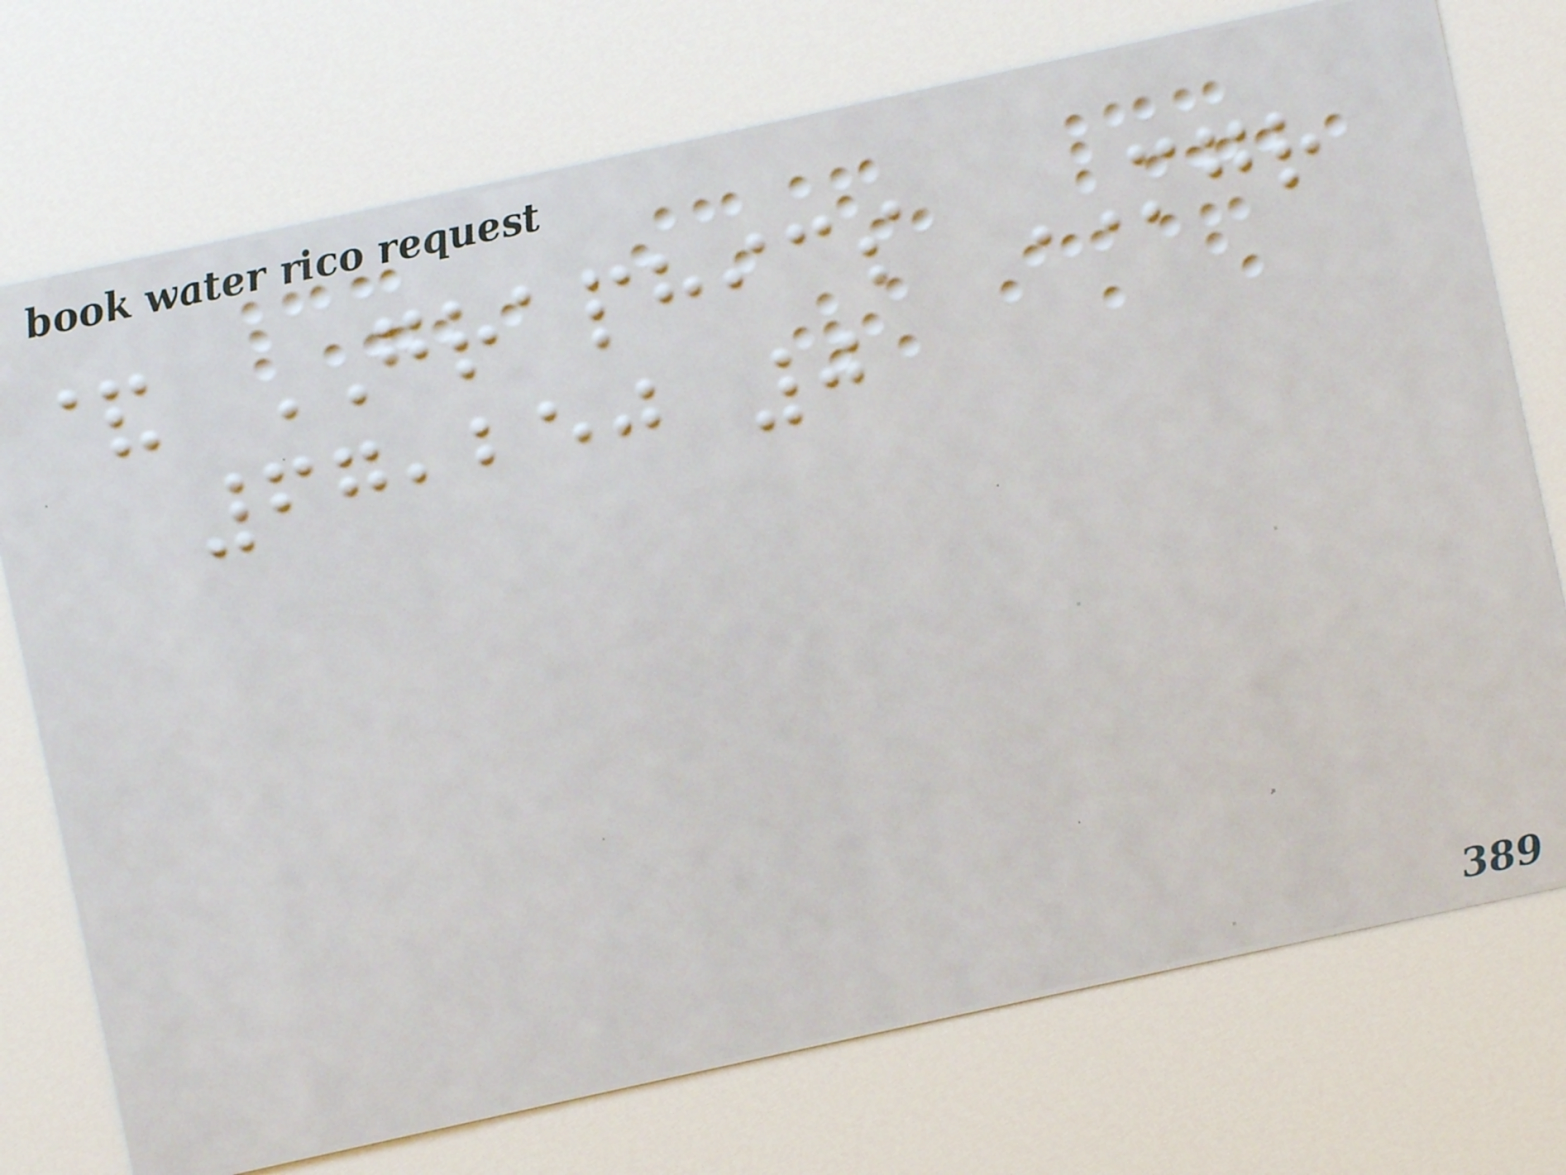& GRAPHICS MGR
67,250 0
